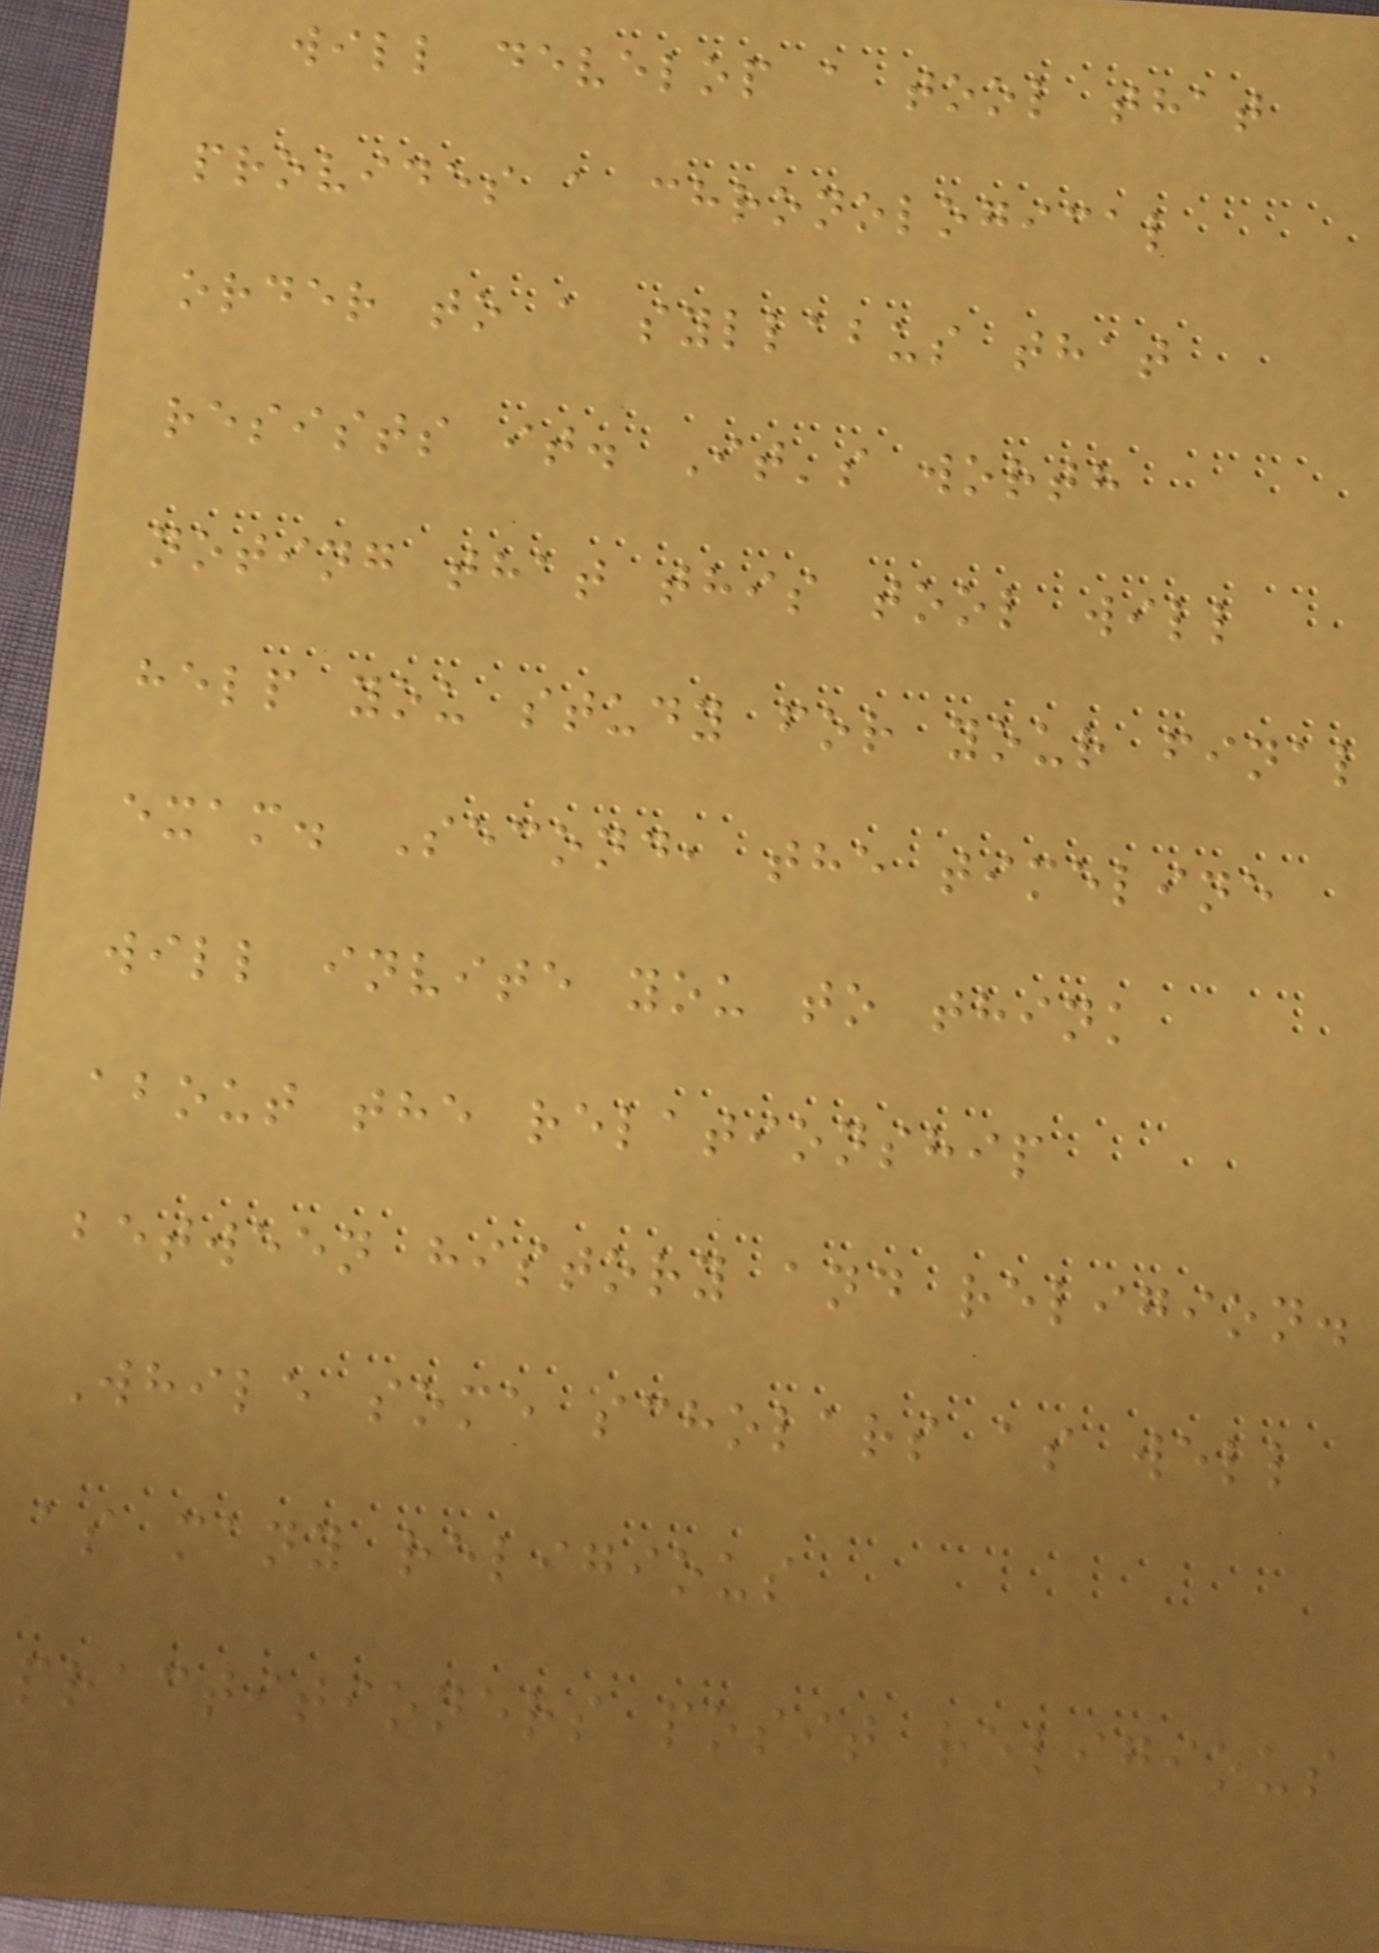will develop a tool that
provides a chronological
order to a syllabus that
resists it. It's worth
noting that this tool will
help you study for your final
exam. Second, the timeline
will invite you to think
about the relationship
between history and religion.
While some scholars as well
as many religious
practitioners posit religious
